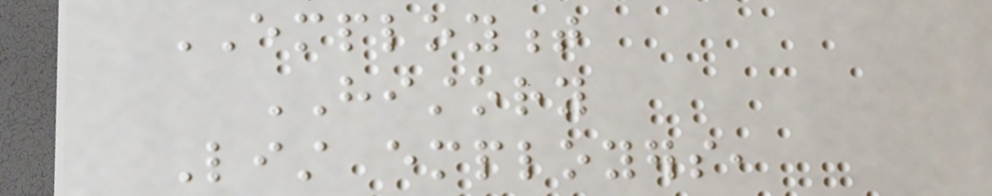EMPLOYMENT
HISTORY
List employers,
